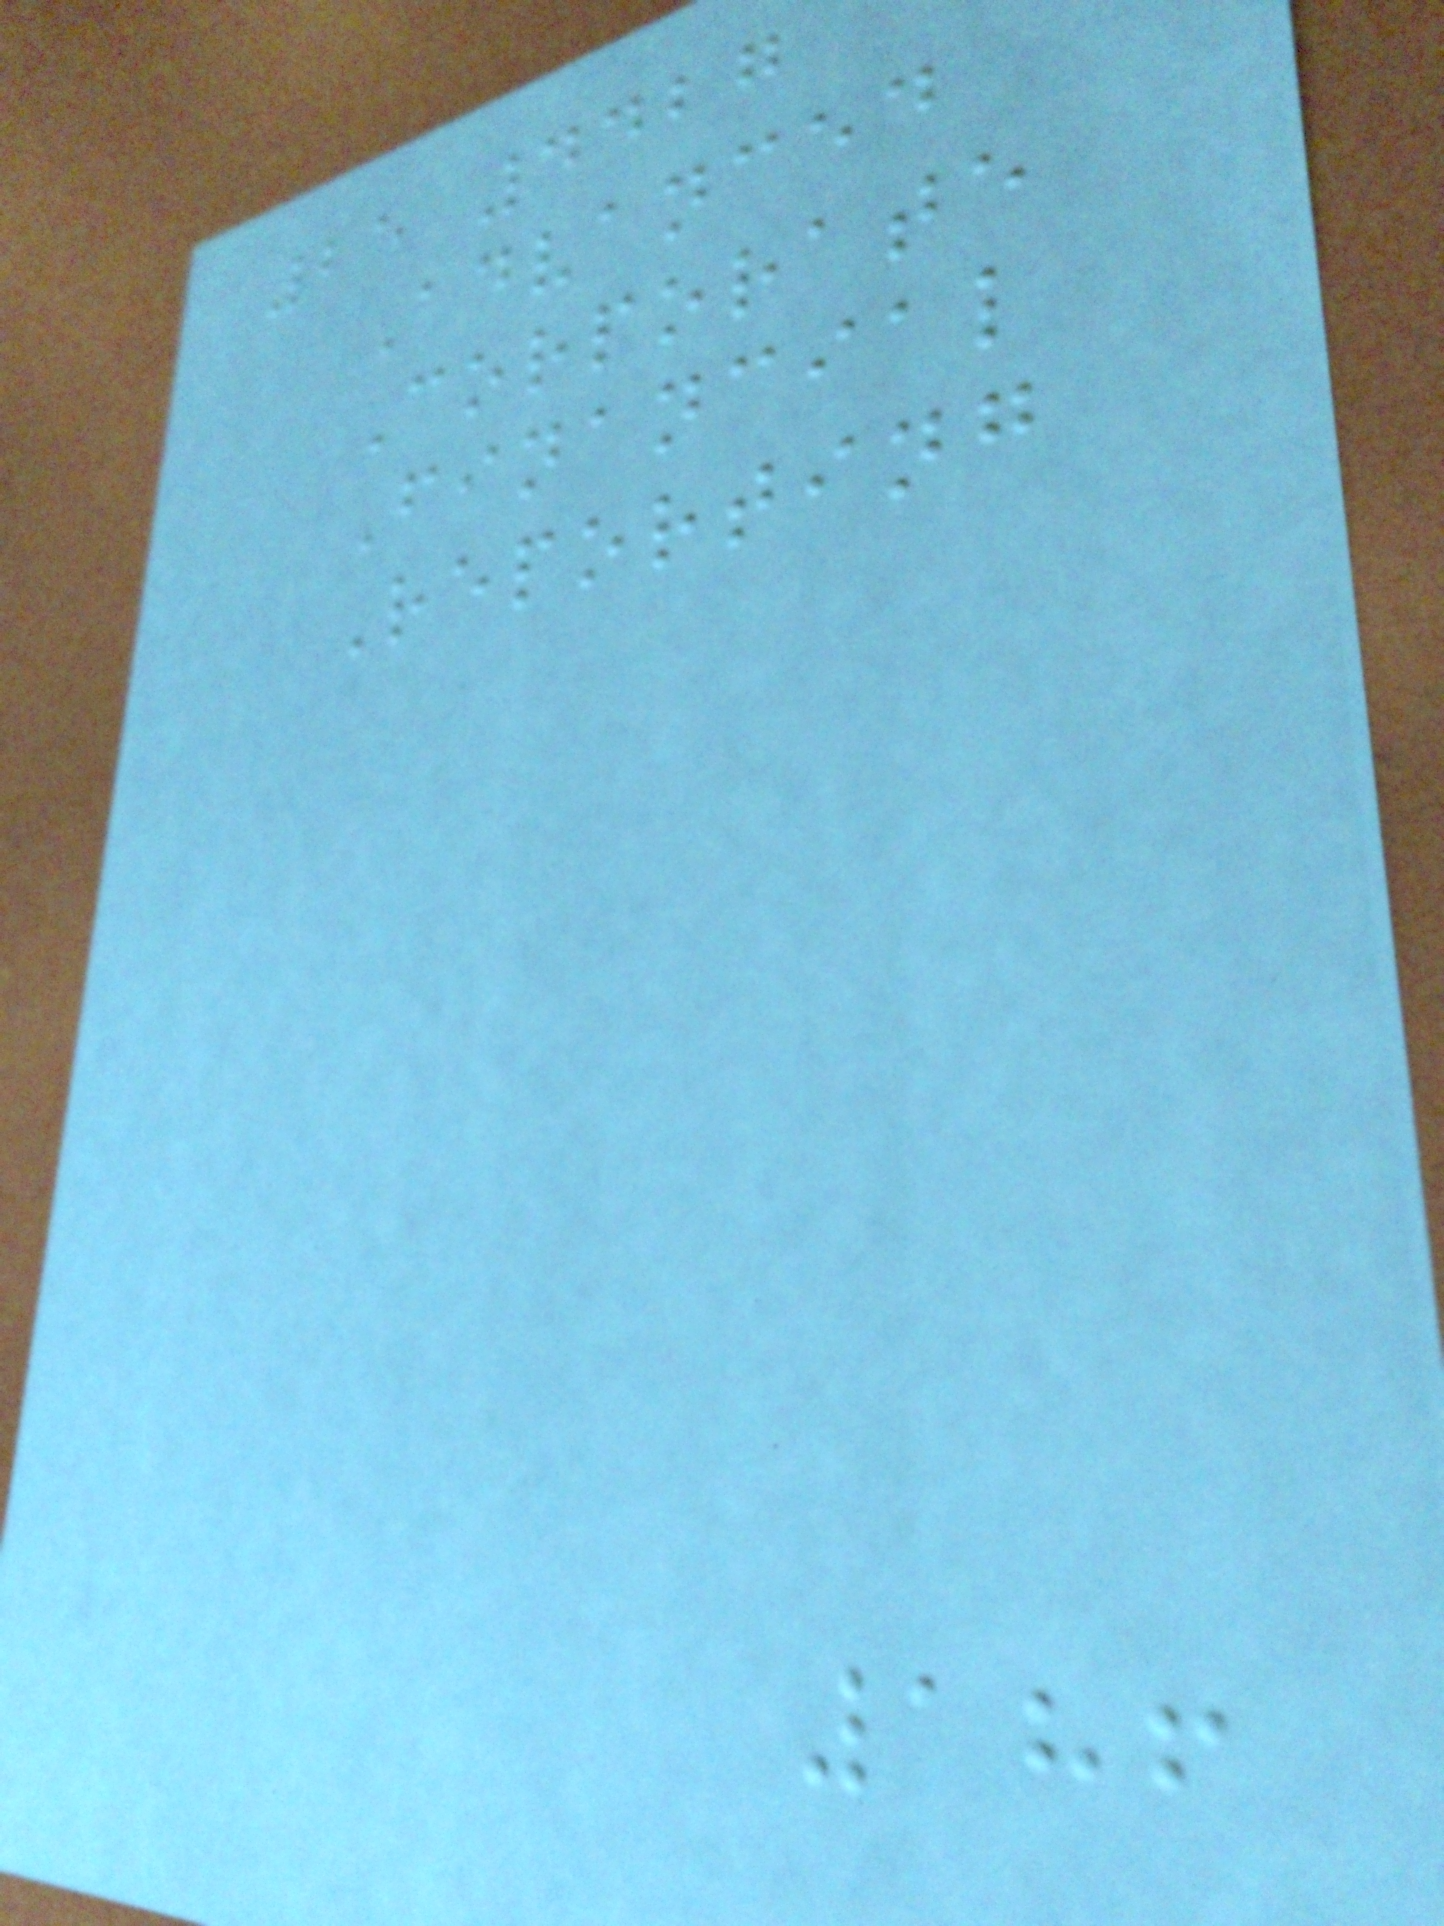25 4427
Advanced
Corporate
Financial
Reporting
186
